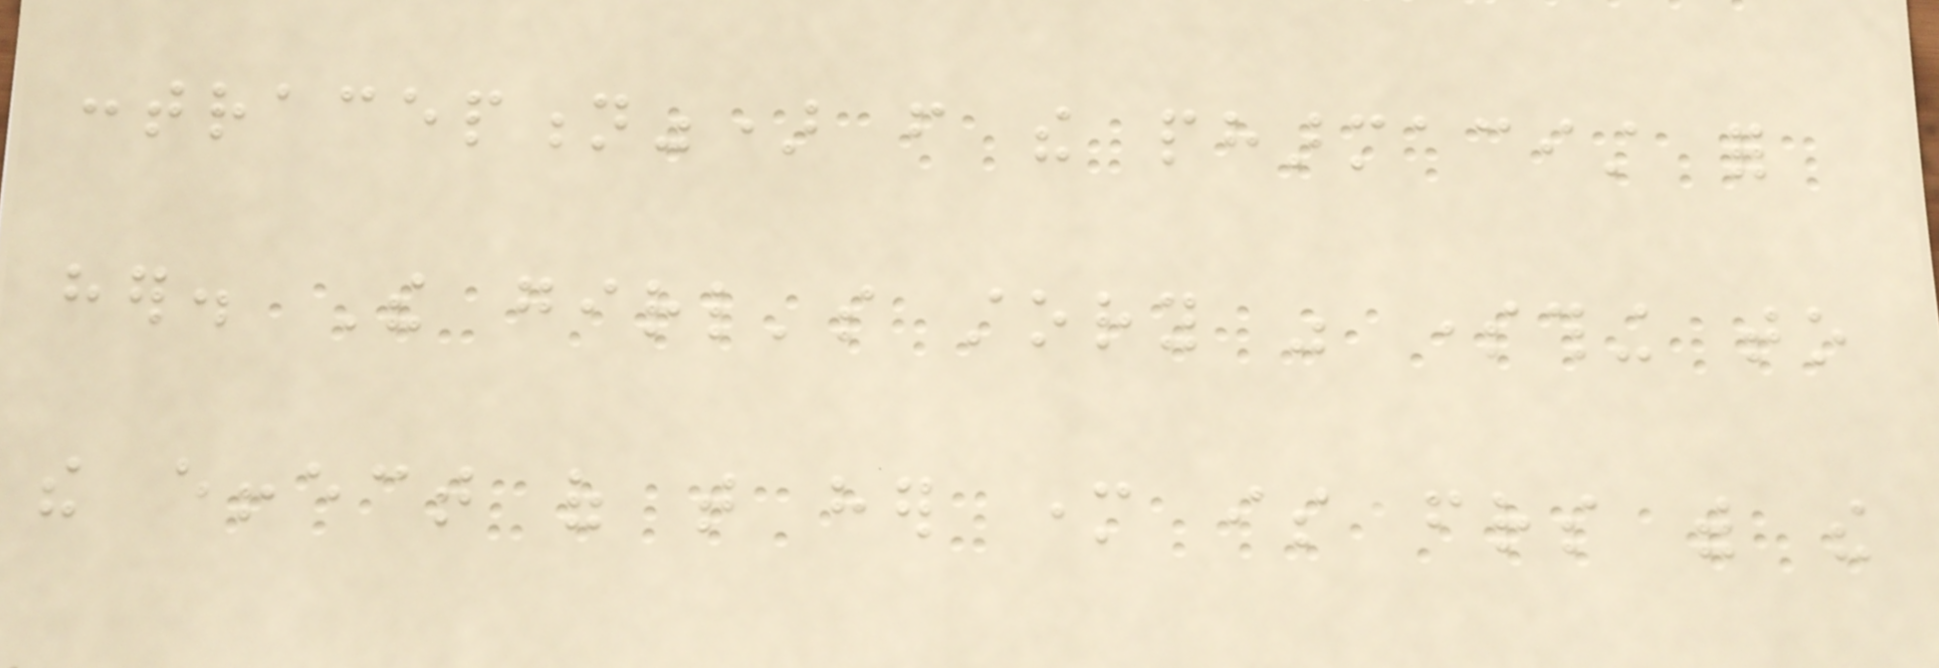contraception") from the pharmacist for
her. The girl's story was something to
the effect of that her mother is friends with the
